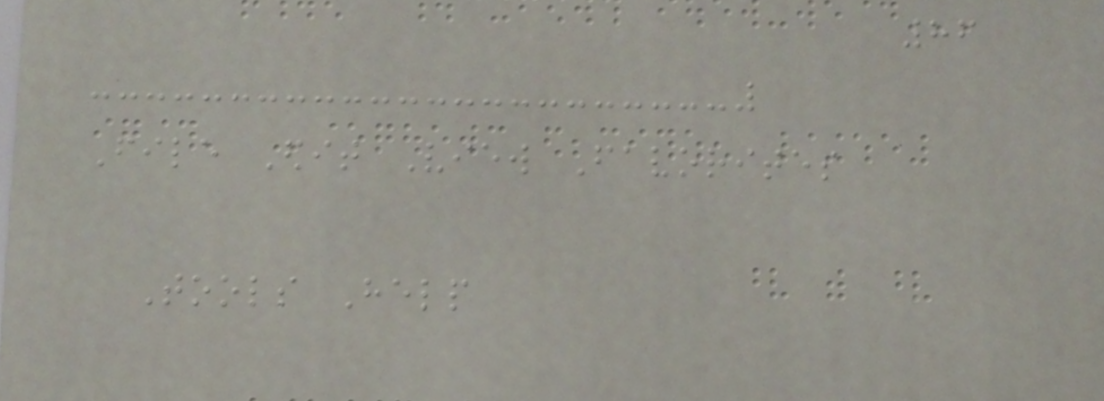86
File Edit View Favorites
Tools Help
